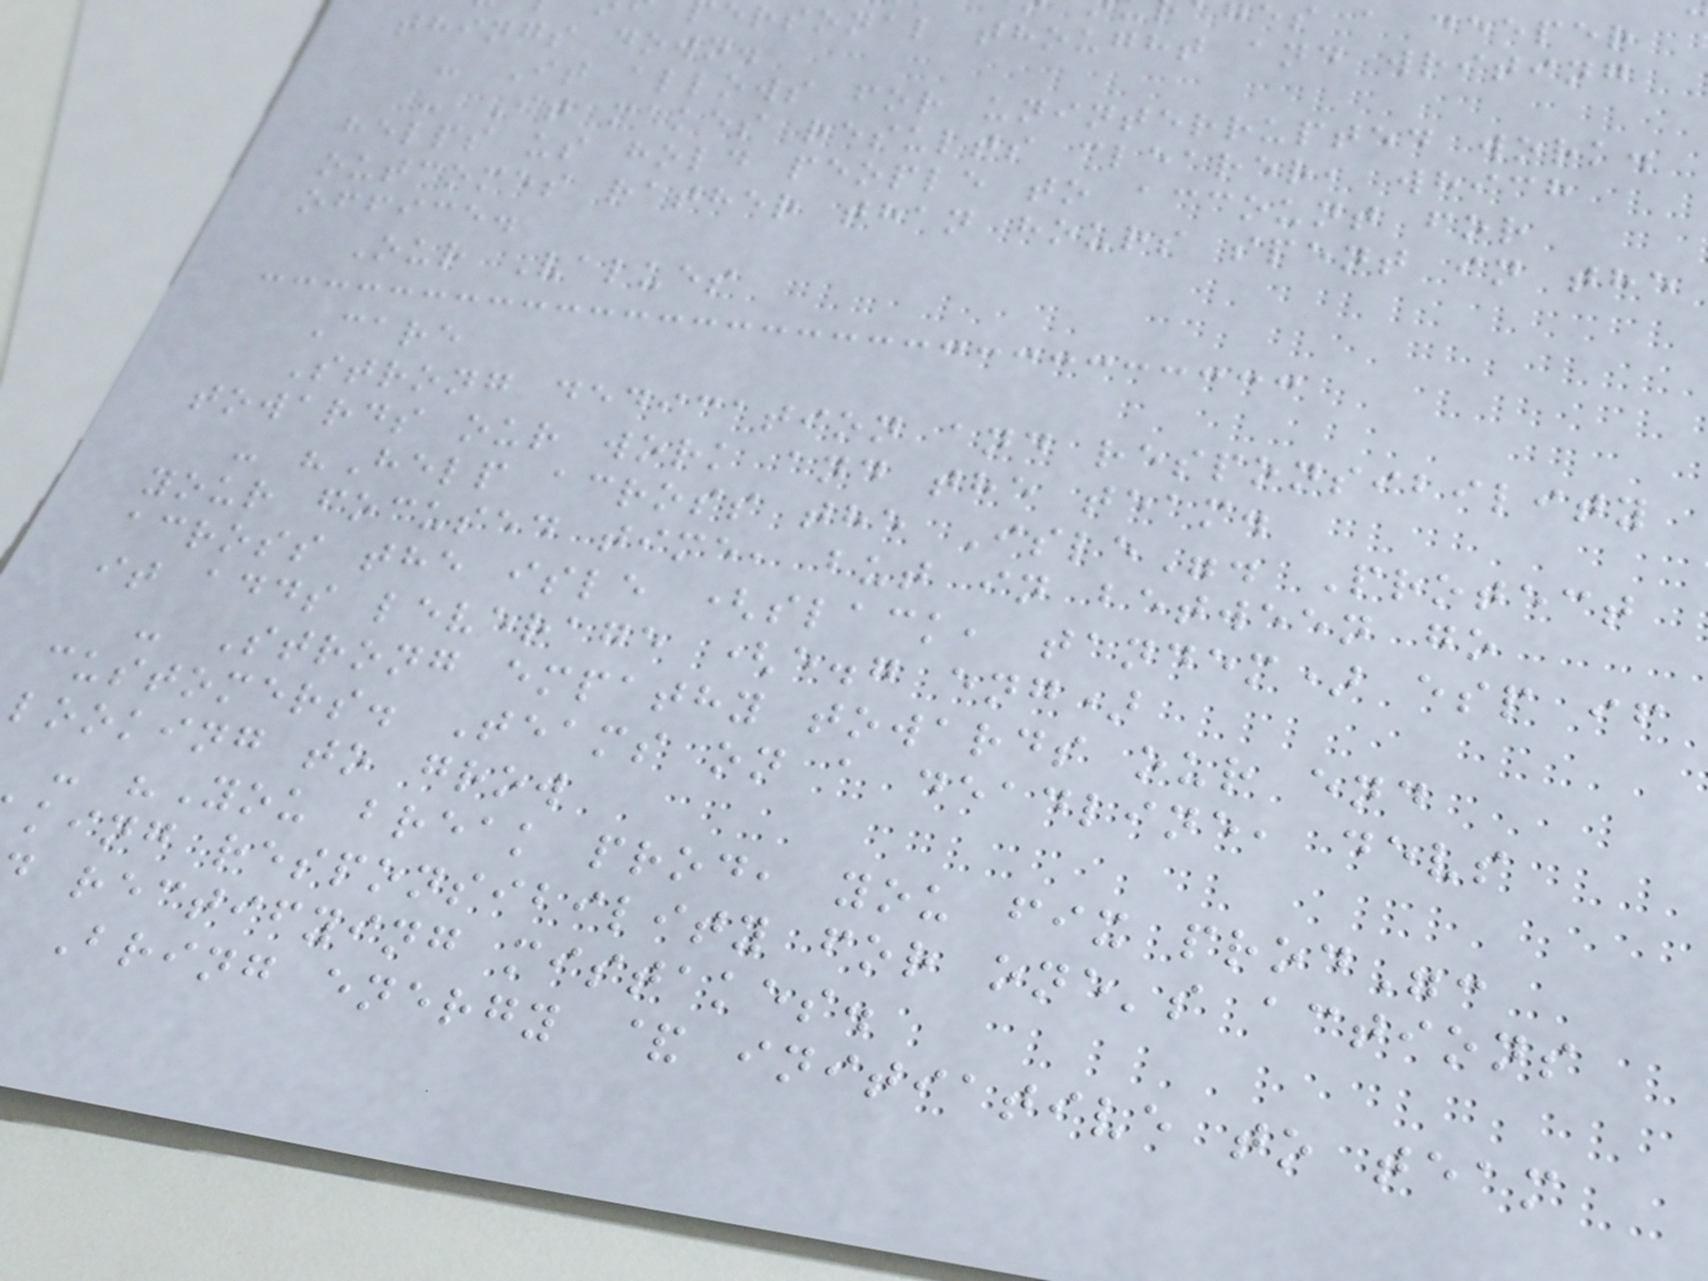es a deeper
ersonal thought and writing
things down.
- It allows for uninterrupted work.
- It makes results clearer, which
helps us hold people to account for
outcomes rather than hours spent in the
office.
Our Values
Care
Strong dedication and responsibility
towards our work and the team.
- "Help across the Isle". Protect
your focused time, but in between go
across the isle (slack, tandem) esp if
it adds leverage (e.g eng)
- Strong empathy towards our end
customers. Teams on a deadline, devs
looking to grow
- "You break prod, you fix prod":
king responsibility for one's actions
rectifying mistakes.
Bring energy & initiative to team
